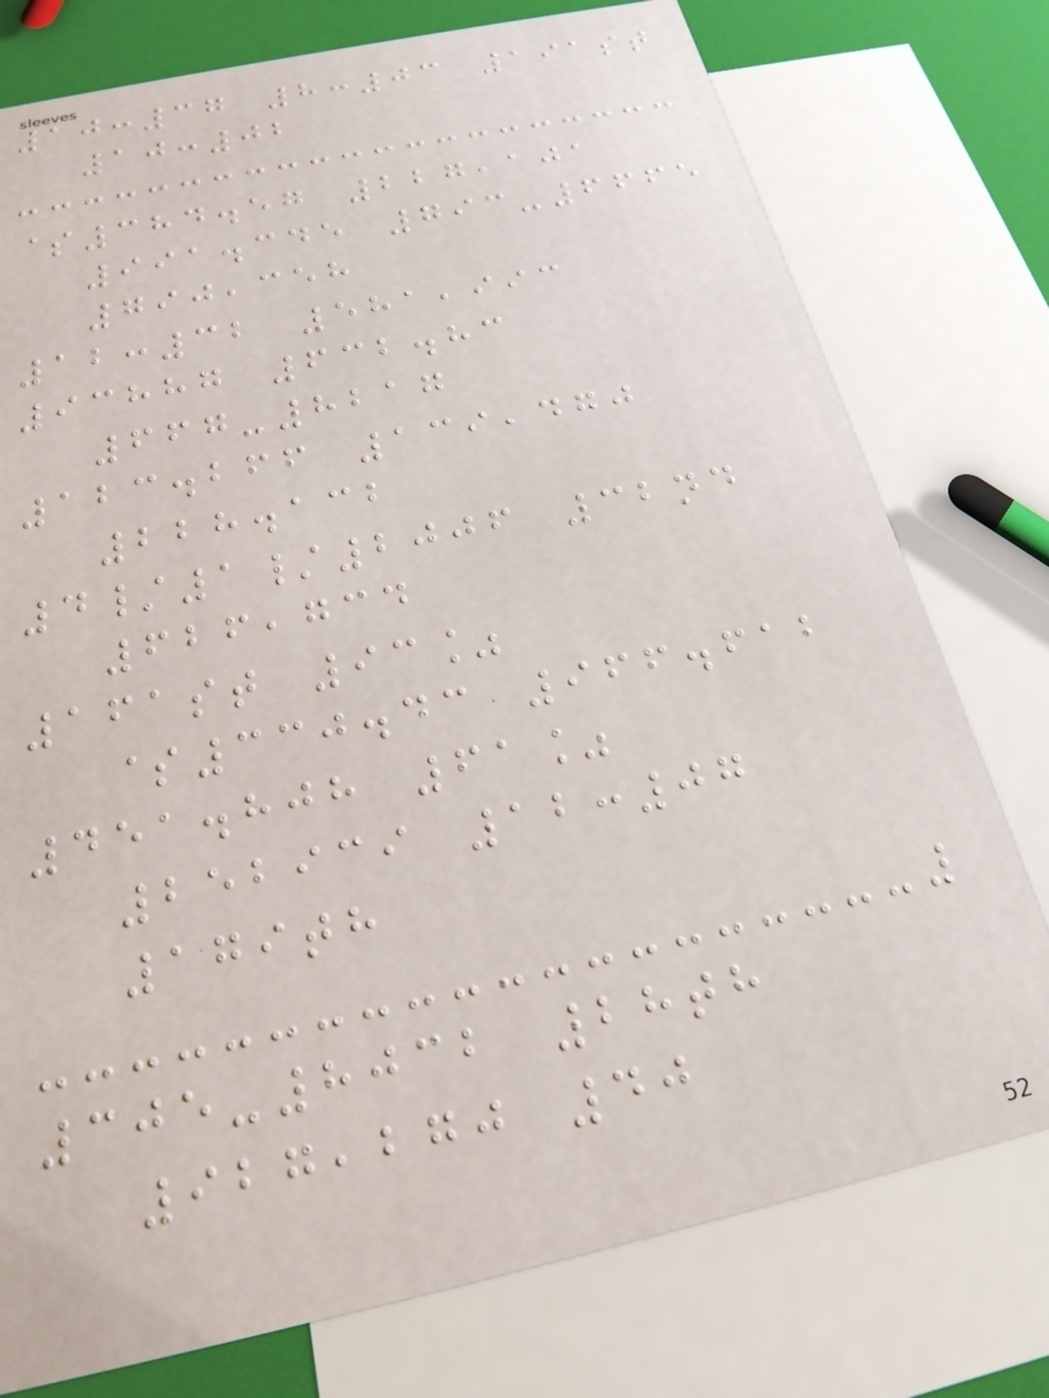10:37 8:03 191st
10:02
$384.57 227,101
991.345 793-6665
790,358
12:32 581,993
93887 632.83
667-8217
123.266 139,470
228.132
4/1/2006 32nd
626,734
161st 93%
$330.43 966.612
451.808 61%
252939 12:07
179th
305-8032 28th
927,270 40
